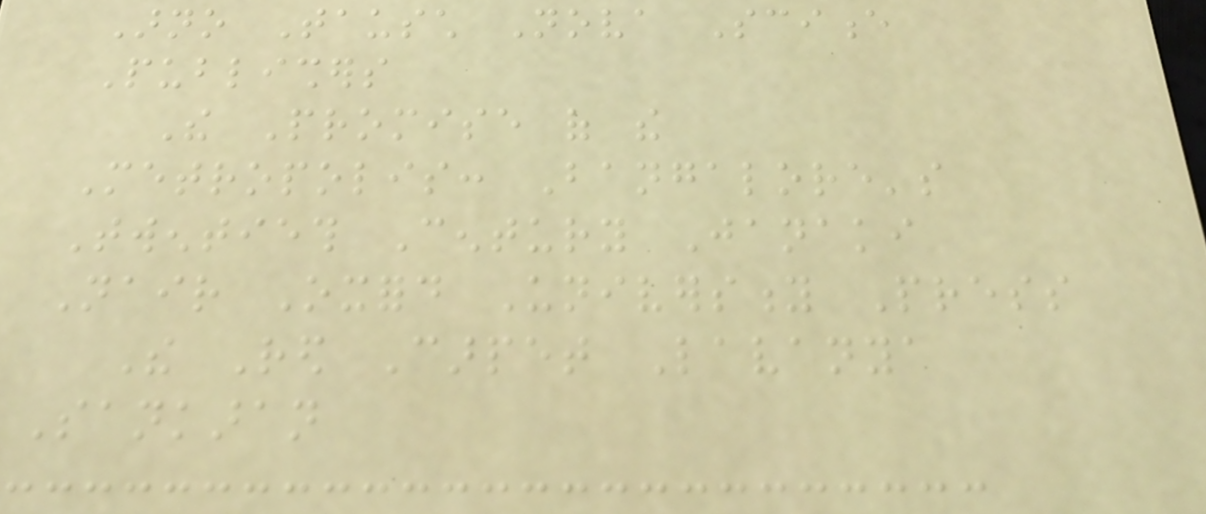Arno Tausch Nova Science
Publishers
The Promise of the
Metropolis: Bangalore's
Twentieth Century Janaki
Nair Oxford University Press
The Red Carpet Lavanya
Sankaran
